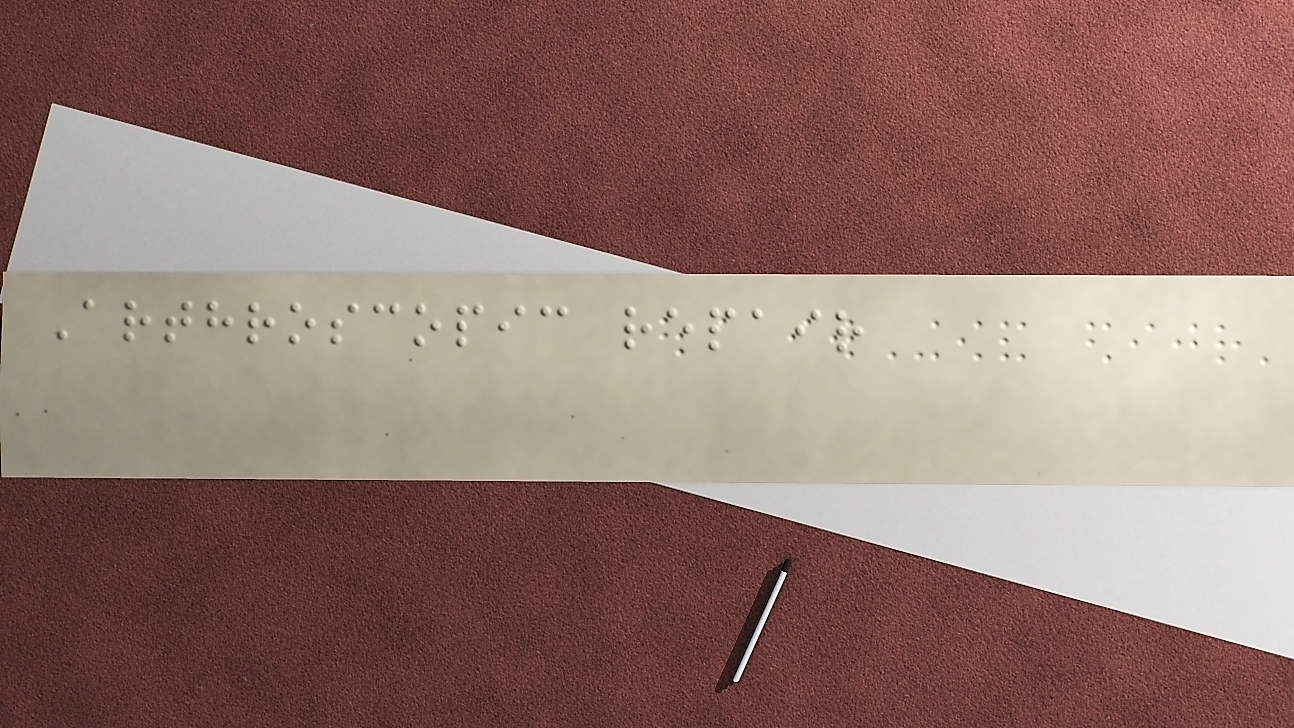Arthroscopic repair
